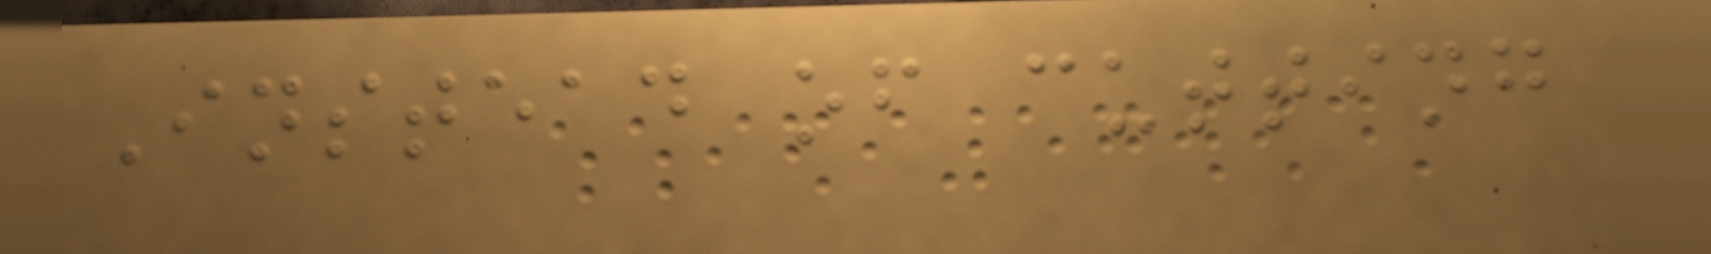Instead of cutting
